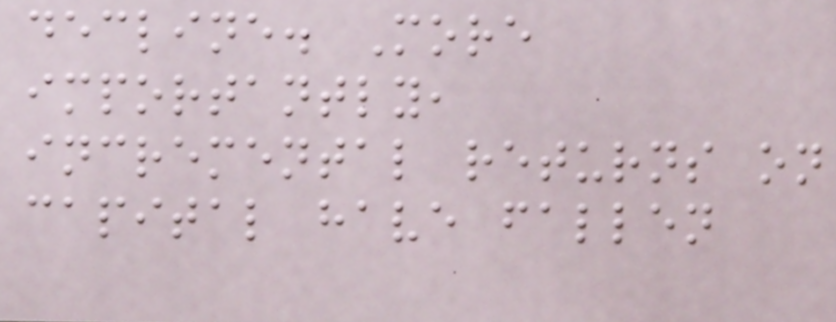decline. More
importantly,
incremental returns on
capital have fallen
